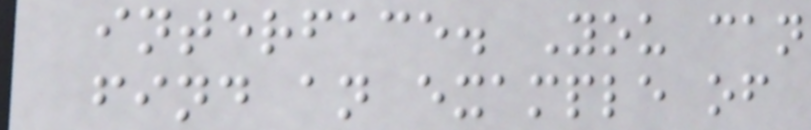interface. You can
find an example of
